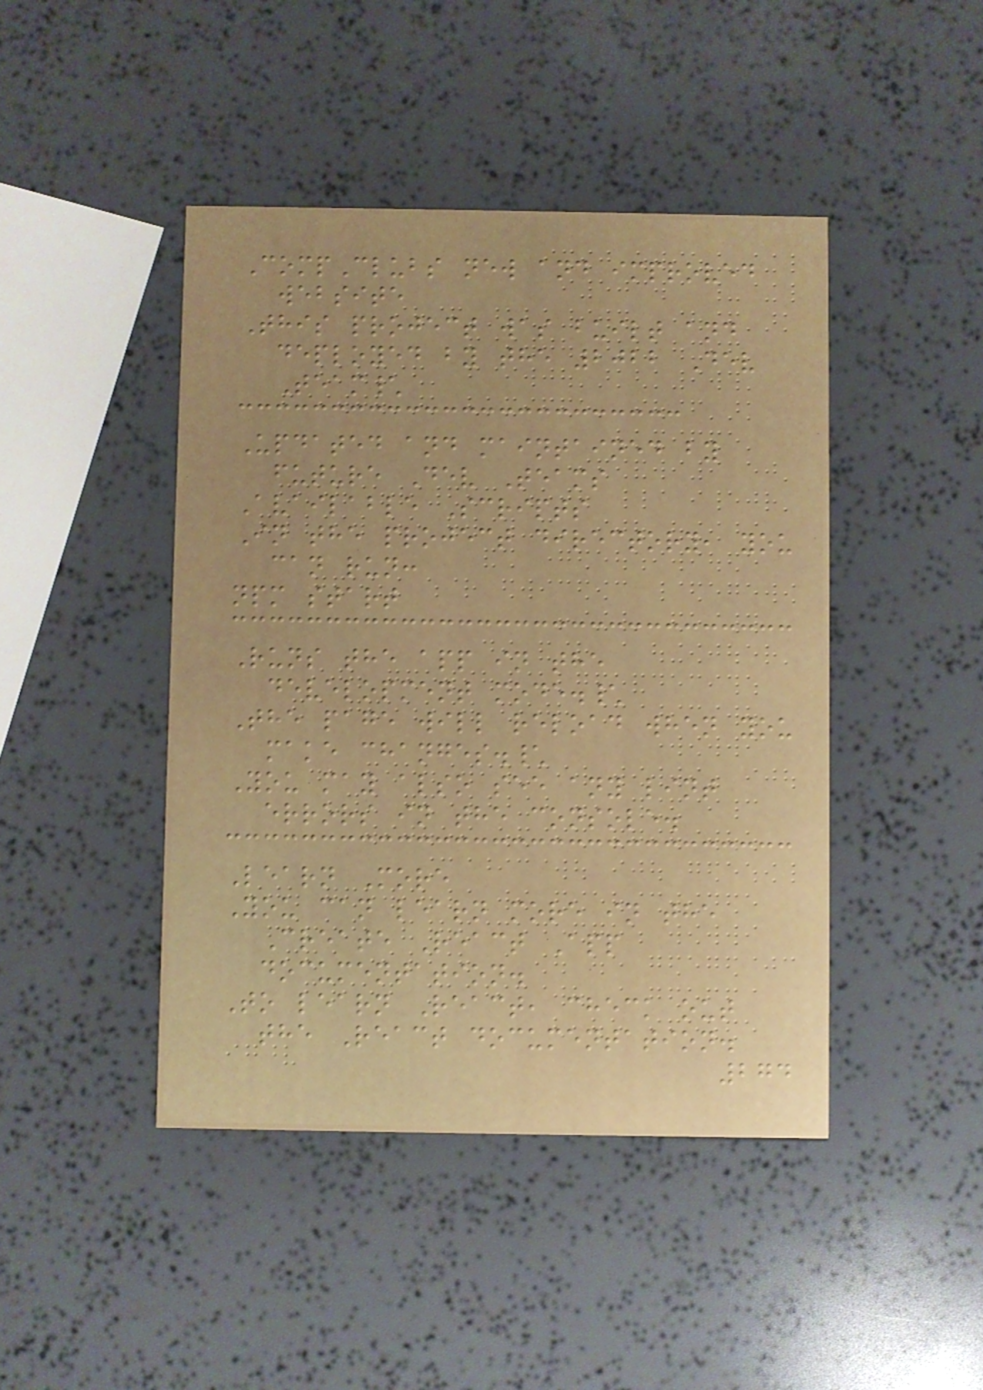CompClubs new and improved
website
This project was built and
deployed by the 2022 Dev
Team\
Updated and maintained by
future Dev Teams
Available Scripts
In the project directory, you
can run:
npm start
Runs the app in the
development mode.\
The page will reload when you
make changes.\
You may also see any lint
errors in the console.
Learn More
You can learn more in the
Create React App
documentation.
To learn React, check out
the React documentation.
274
